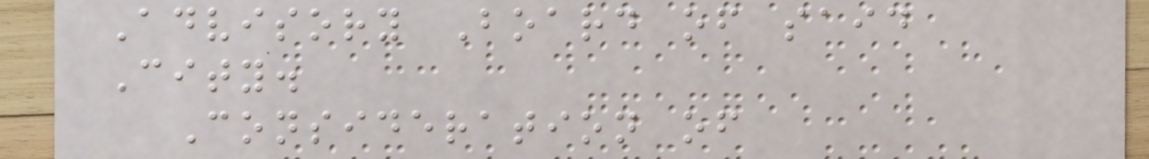Advisory Board of said
City.
Consideration of
